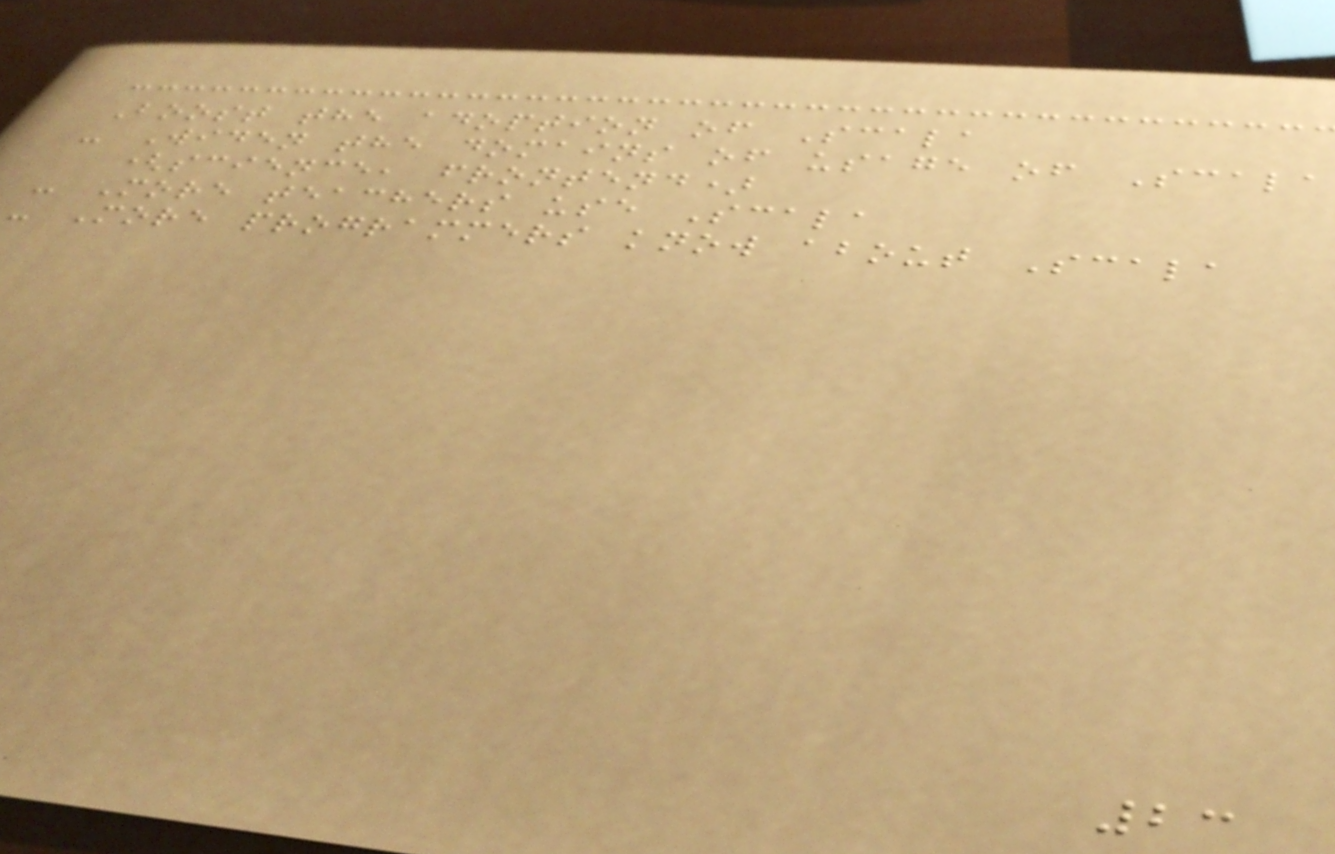Boost the adoption of Scala
- Widen the domains of usage of Scala
(science, frontend)
- More teachers use Scala
- More programmers know about Scala
23
